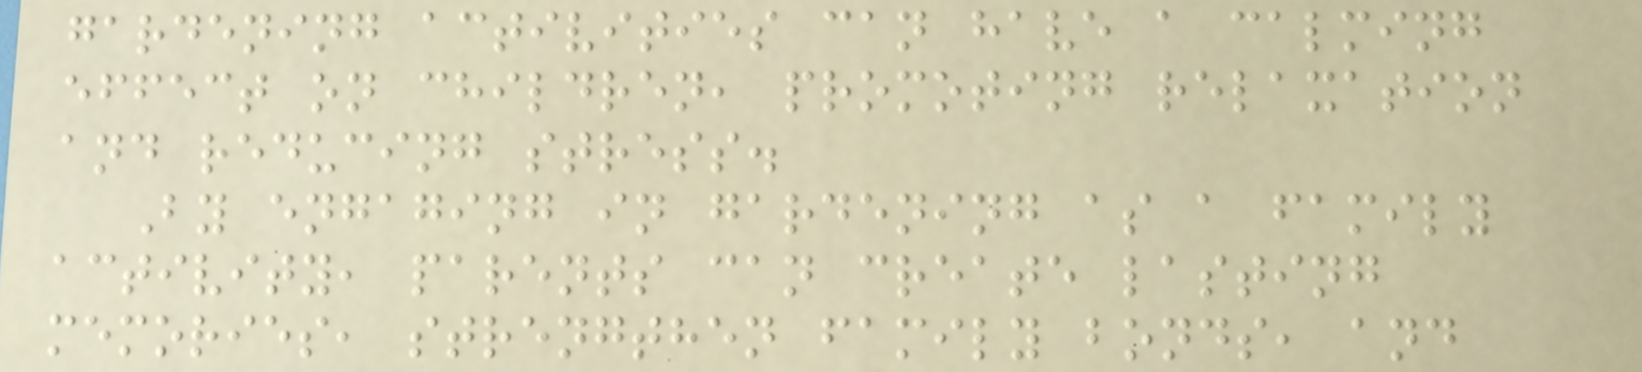gardening activities can have a calming
effect on children, promoting relaxation
and reducing stress.
By engaging in gardening as a family
activity, parents can create lasting
memories, strengthen family bonds, and
